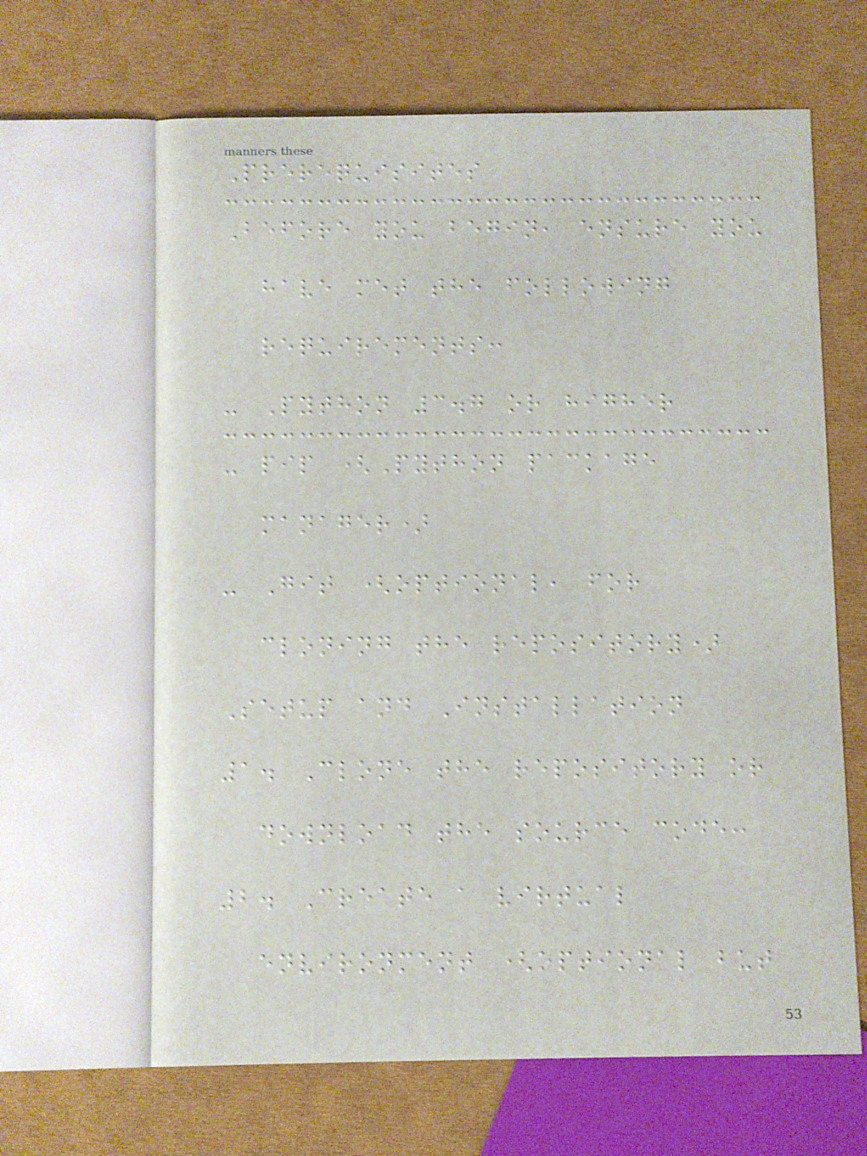Prerequisites
Before you begin, ensure you
have met the following
requirements:
- Python 3.7 or higher
- pip (Python package
manager)
- Git (optional, for
cloning the repository)
Setup and Installation
1. Clone the repository or
download the source code:
2. Create a virtual
environment (optional but
